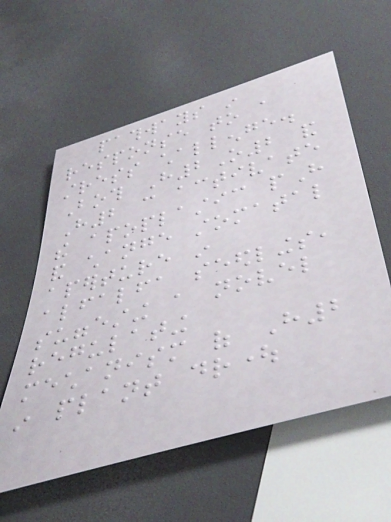pathways in
response to a
stress challenge.
Both H2O2 and
H2 can activate
the apoplastic pH
and change stomatal
aperture in
alfalfa seedlings,
suggesting a novel
regulating
mechanism of H2
in plant drought
